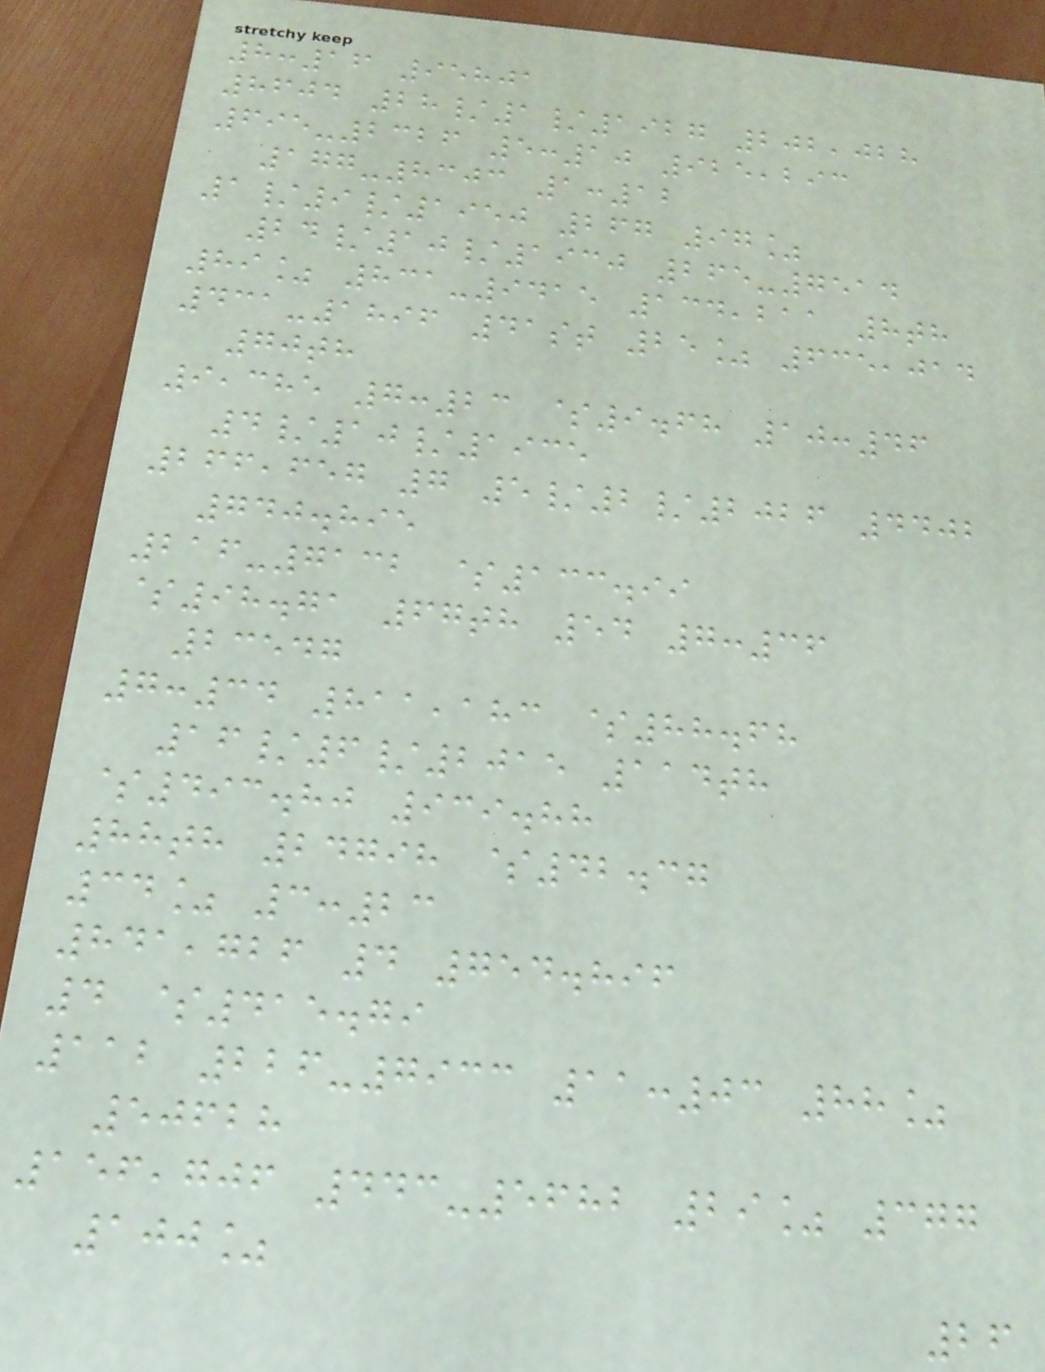8:16 95801
8604 28/1/1927 202,028
695-2326 5:10 925,293
177-8303 1:12
1/9/1950 267 97%
24/10/1930 265-7514
89% 831-9415 134,211 8th
431-1896 41st 25% 635,014
70th
9,385 7:23 $9.68 10:46
4/10/1935
266,657 7 5/2/2026 4402
740.895
216-7132 $133.99
$98.71 67th 54 7:36
23547
7:34 811,183 $88.68
16/6/2015 114th
$493.80 939.88
88th 24798 $42.37
34% 3:23
841,726 4 754.896
4 $415.79
112 226-7933 11:03 88%
50628
156,706 443-5682 29% 377
100%
26
